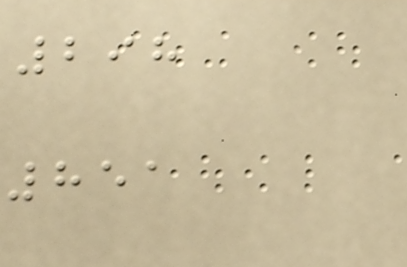298
851
